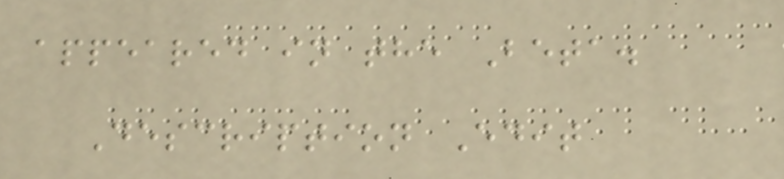appeared in the Beta.
Description Edit
